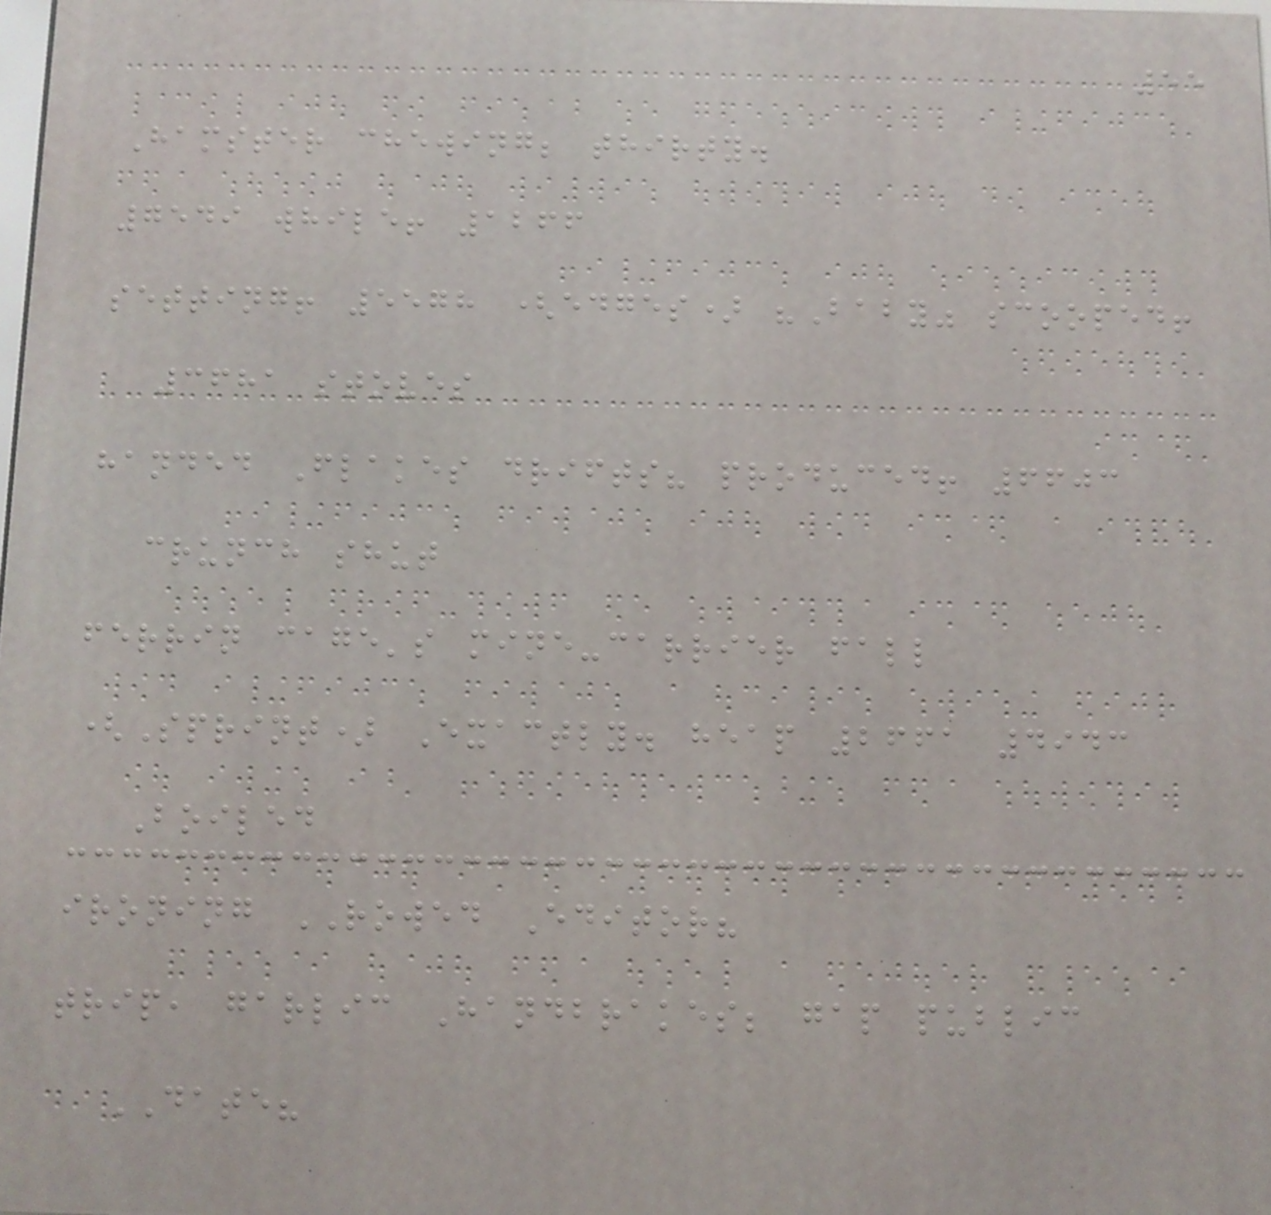55
Hamster chewing; thirty.
7549 while! 1266
setting! 5578 (edges) "Baby" scooped!
3681 stoves
handed Flakes drifts? produced! 6603
crunch shut
ferrin cage's mine-carrier fall
(Sprint) Exactly. heap 2661 4943
Boiled
ironing ROWED Editor?
trip, garlic Handbrakes; gap public
DATE?
